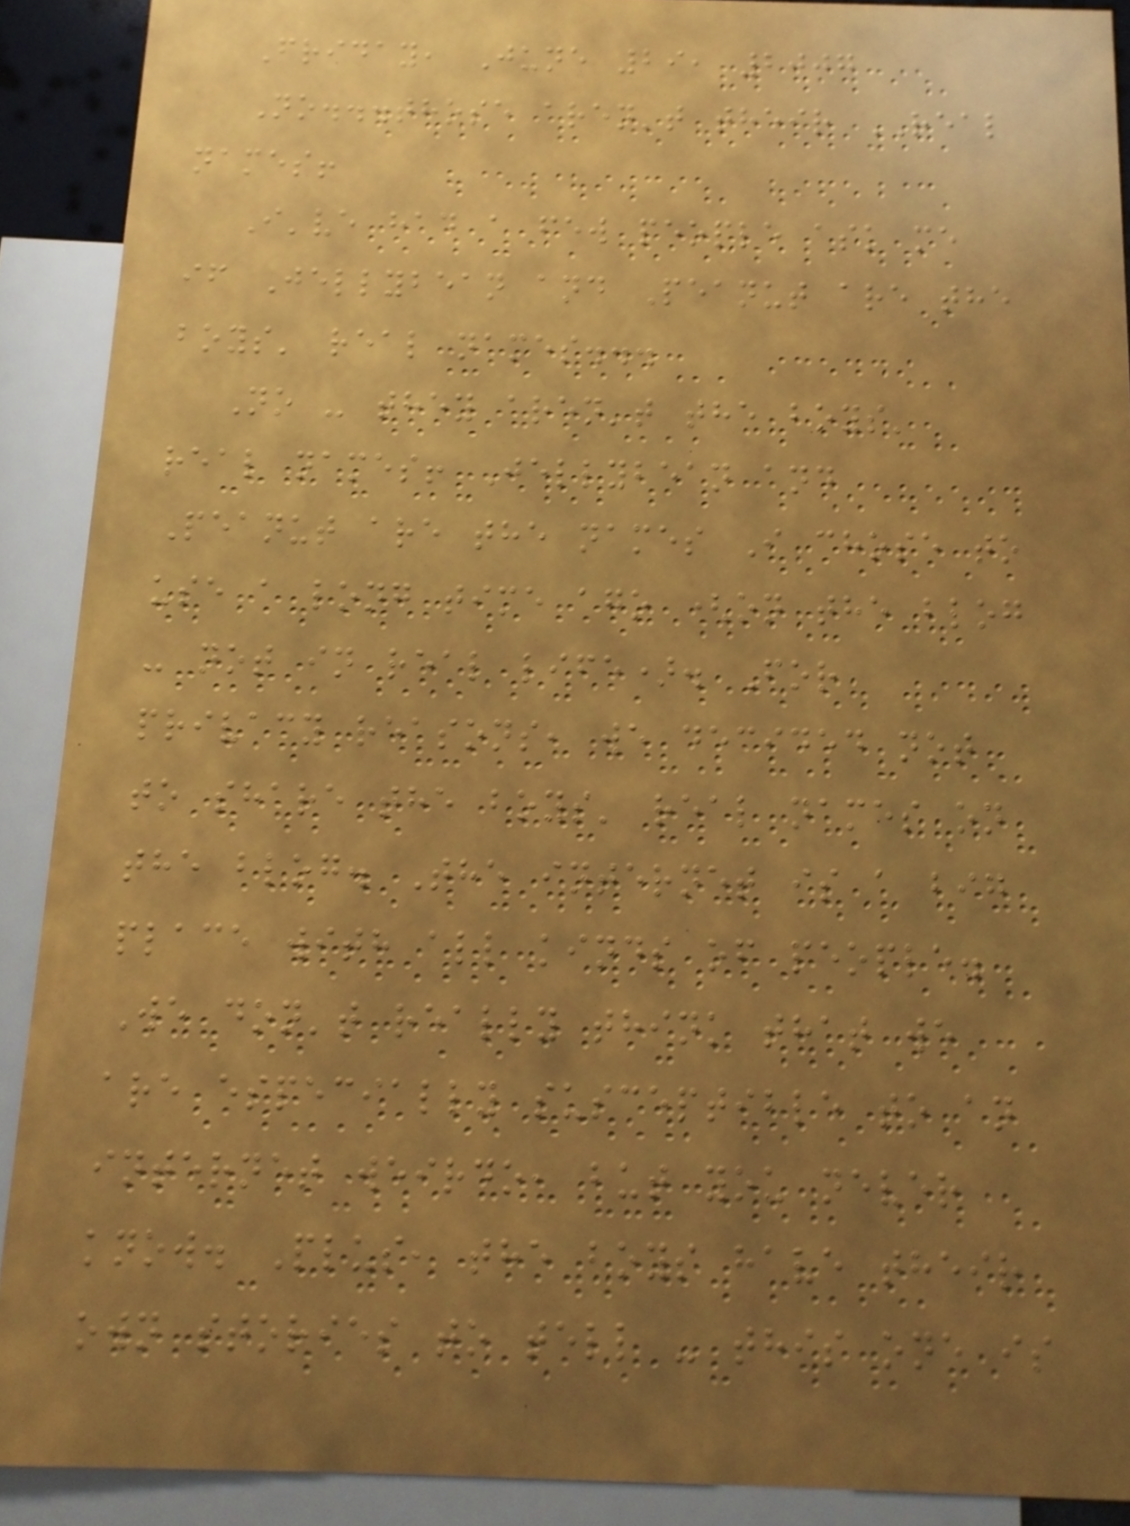Friday, June 29, 2007
No...those aren't their REAL
names!
I've had a few people ask me
if Jellybean and Peanut are the
boys' real names...
No - they aren't the boys'
real names! Jellybean and
Peanut are the names I chose to
use a long time ago (on the blog
- not in real life). For
privacy reasons, we decided not
to share the boys' real names on
the blog. The internet is a big
place with all kinds of people.
We don't really think that we
are especially susceptible to an
internet weirdo, but you never
know. Plus, the boys have their
own stories to tell - this one is
